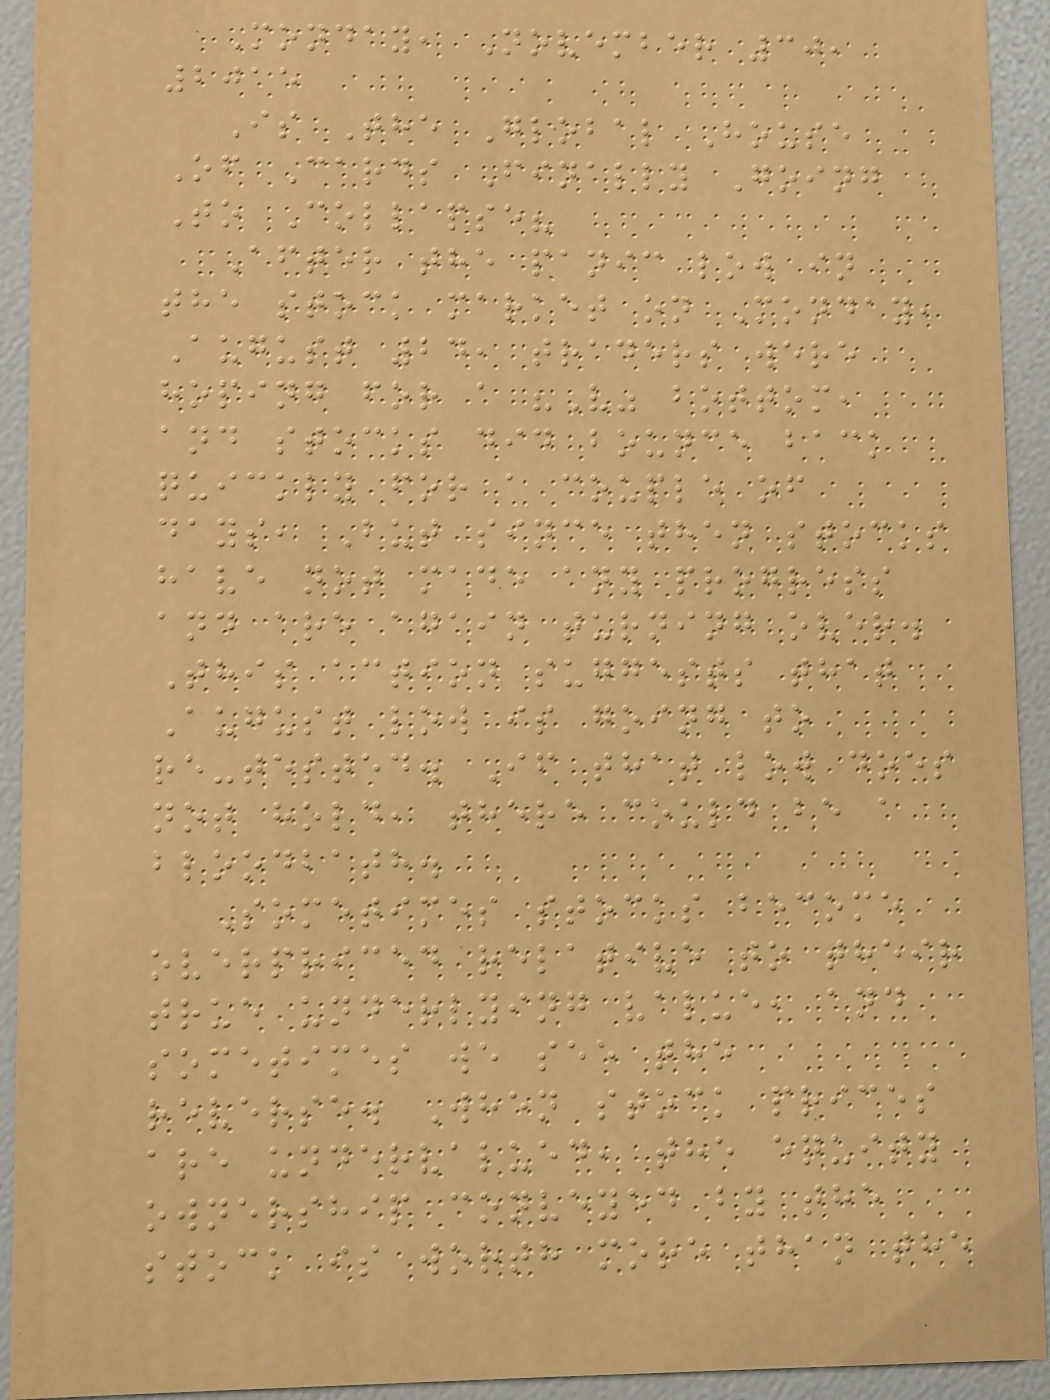Monday, November 30,
2015
Is The Global House
Of Cards Finally Going
To Collapse?
After the panic low in
the stock market on Monday,
August 24, traders were
hoping for a "V" bottom,
and stocks did bounce back
quickly for a couple of
days, But since then stocks
have not made any progress
and are again turning over.
This action suggests that
August low is going to
re-tested. If that low does
not hold, there could be a
bloodbath.
Sometimes stocks become
overpriced relative to their
true underlying value, and
sometimes we see the
reverse. When stock prices
are undervalued, the equity
ownership conveyed by the
stock is worth more than the
